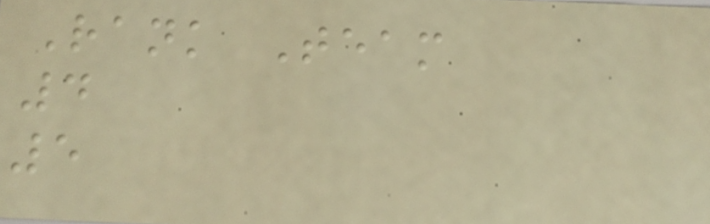Rank Team
4
5
